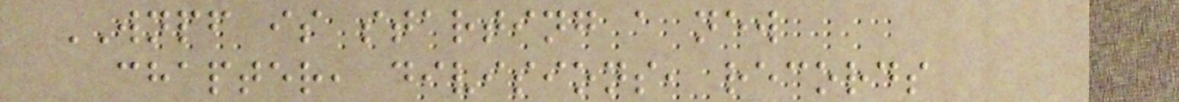WNPF is starting a new
chapter, divisions, records
